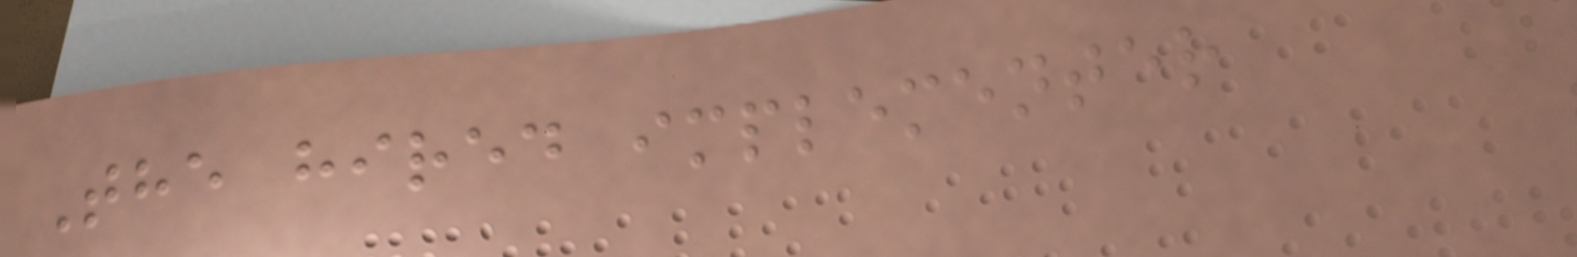The hired implementer
